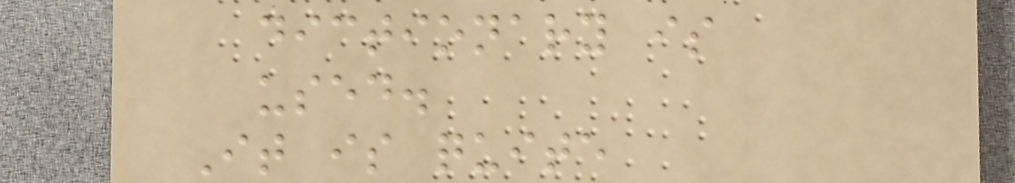dictionary is
used.
It is quite
